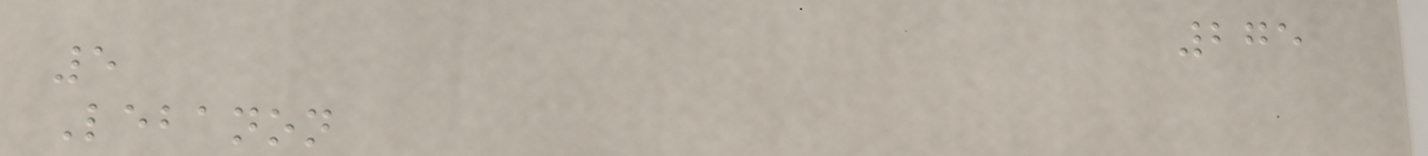275
5
Lebanon
